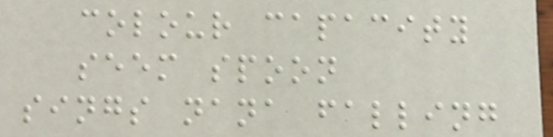colour capacity
seem spoon
sings nana falling
